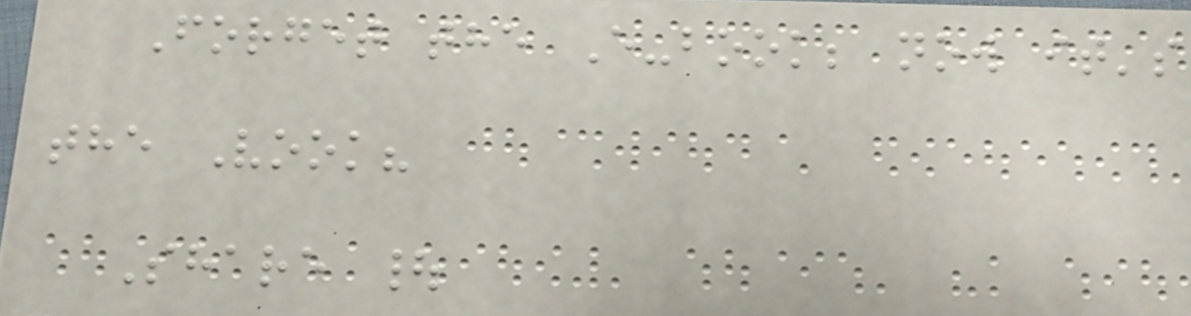Forget the E-book; now it's
the Vook?
Share |
